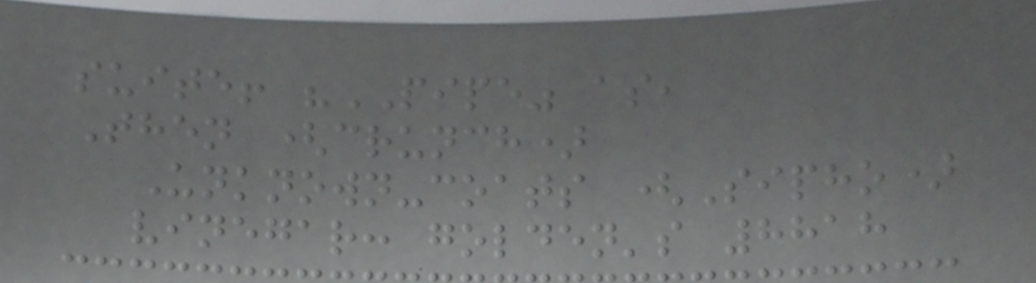suite! "PIPE" as,
Then (crunch)
Unknown-coats (Sipho)
vinegar: golden's 8818
